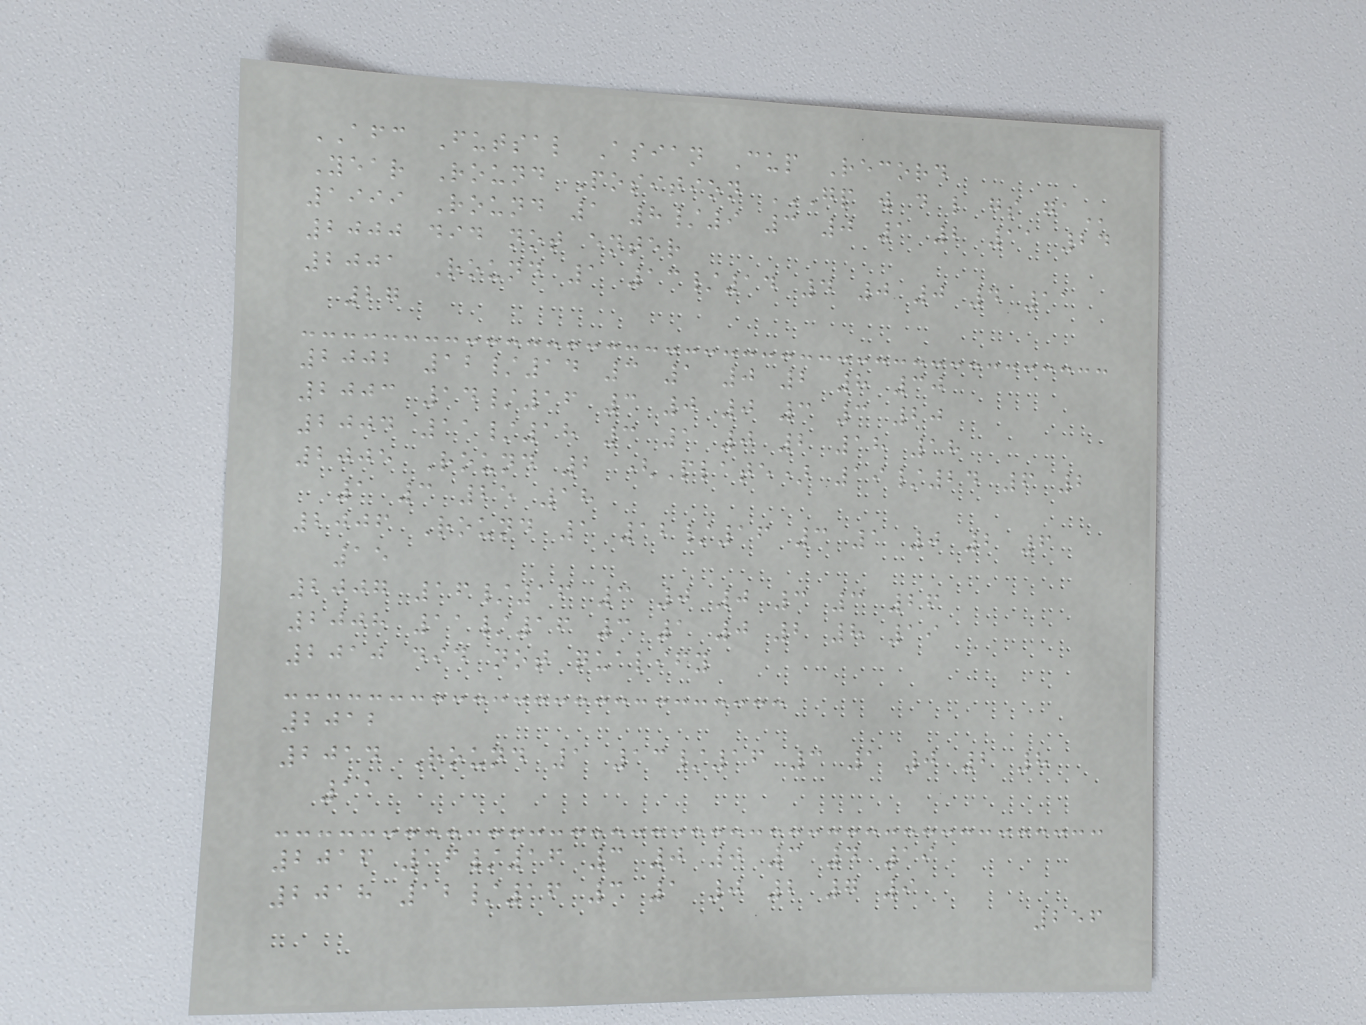AFC Futsal Asian Cup Record
Year Round Position GP W D L GS GA
1999 Round 1 8/9 3 0 1 2 11 24
2000 did not enter
2001 Round 1 13/14 4 0 0 4 11
27
2002 12/14 3 1 0 2 8 30
2003 14/16 3 0 0 3 3 20
2004 11/18 3 1 0 2 18 18
2005 Round 2 (Plate) 19/24 6 2
1 3 25 18
2006 Round 1 12/16 3 1 0 2 6
15
2007 16/16 3 0 0 3 3 26
2008 11/16 3 1 0 2 8 19
2010 did not qualify
2012
2014 Round 1 13/16 3 1 0 2 8
11
2016 16/16 3 0 0 3 4 19
2018 12/16 3 1 0 2 7 9
256
